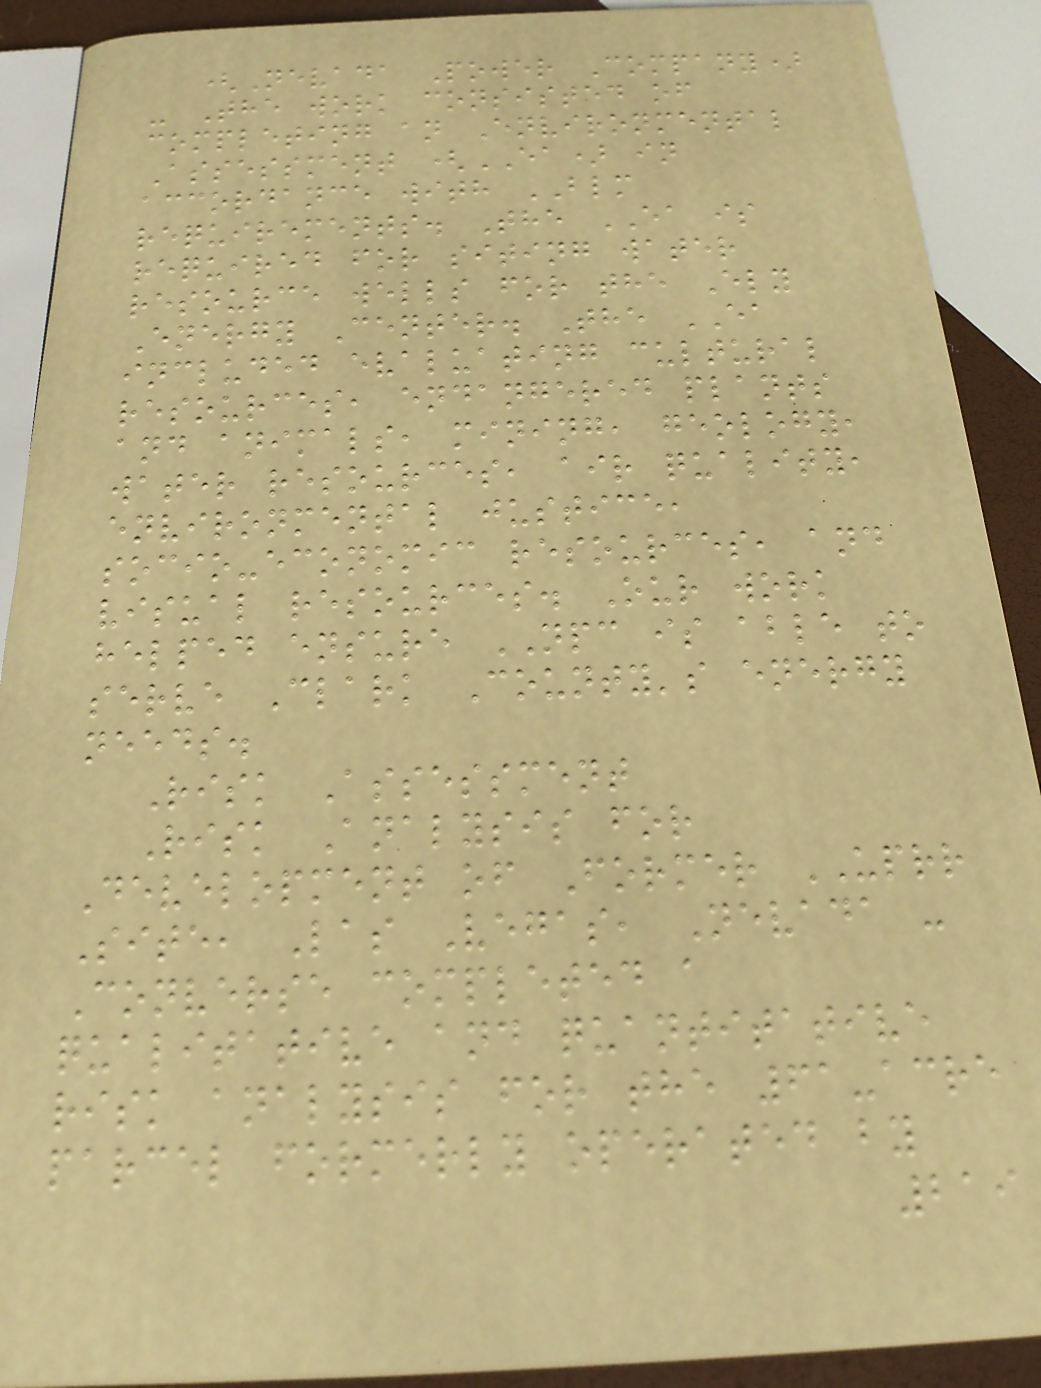(Nevada Power Company)
- The work consisted of
completing an Environmental
Assessment (EA) in
accordance with BLM
requirements. The EA is
required for siting water
resource wells for the Ely
Energy Center. The EA
included evaluating cultural
resources, endangered plants
and animals, mining, geology,
water resources, air quality,
environmental justice,
socio-economic resources, and
visual resources. Our work
helped ensure NPC is able to
serve Clark County's energy
needs.
Risk Assessment
Risk Analysis for
Development of Former UPRR
Site, Las Vegas, Nevada -
Converse completed a
qualitative and quantitative
risk analysis for the 61-acre
parcel formerly operated by
219
